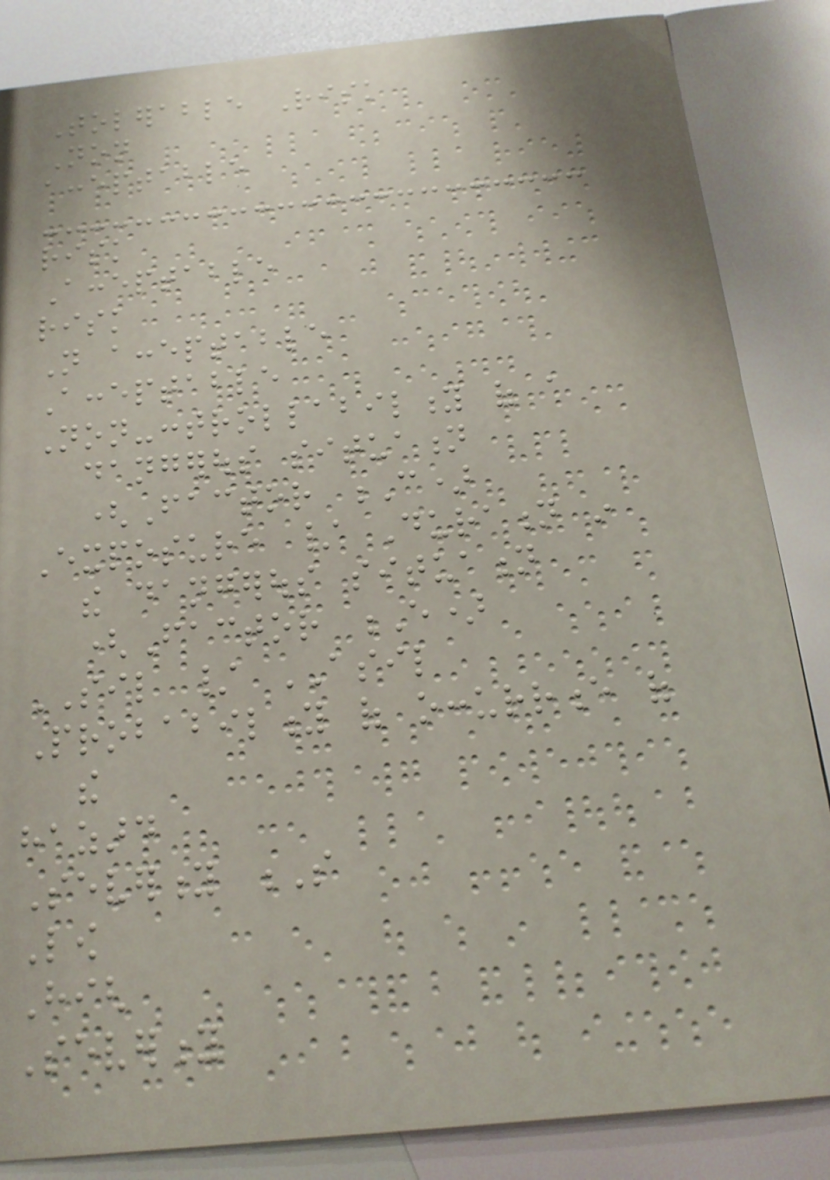Tolerable Risk
Non
acceptable
risk
Acceptable
risk
Not acceptable
Acceptable
Non-controllability of a
dangerous situation
(Factor C)
Exposure / Duration in
the dangerous situation
(Factor E)
SIL / ASIL
Probability of occurrence of
the
hazard
Severity S
Low
High
Severity
